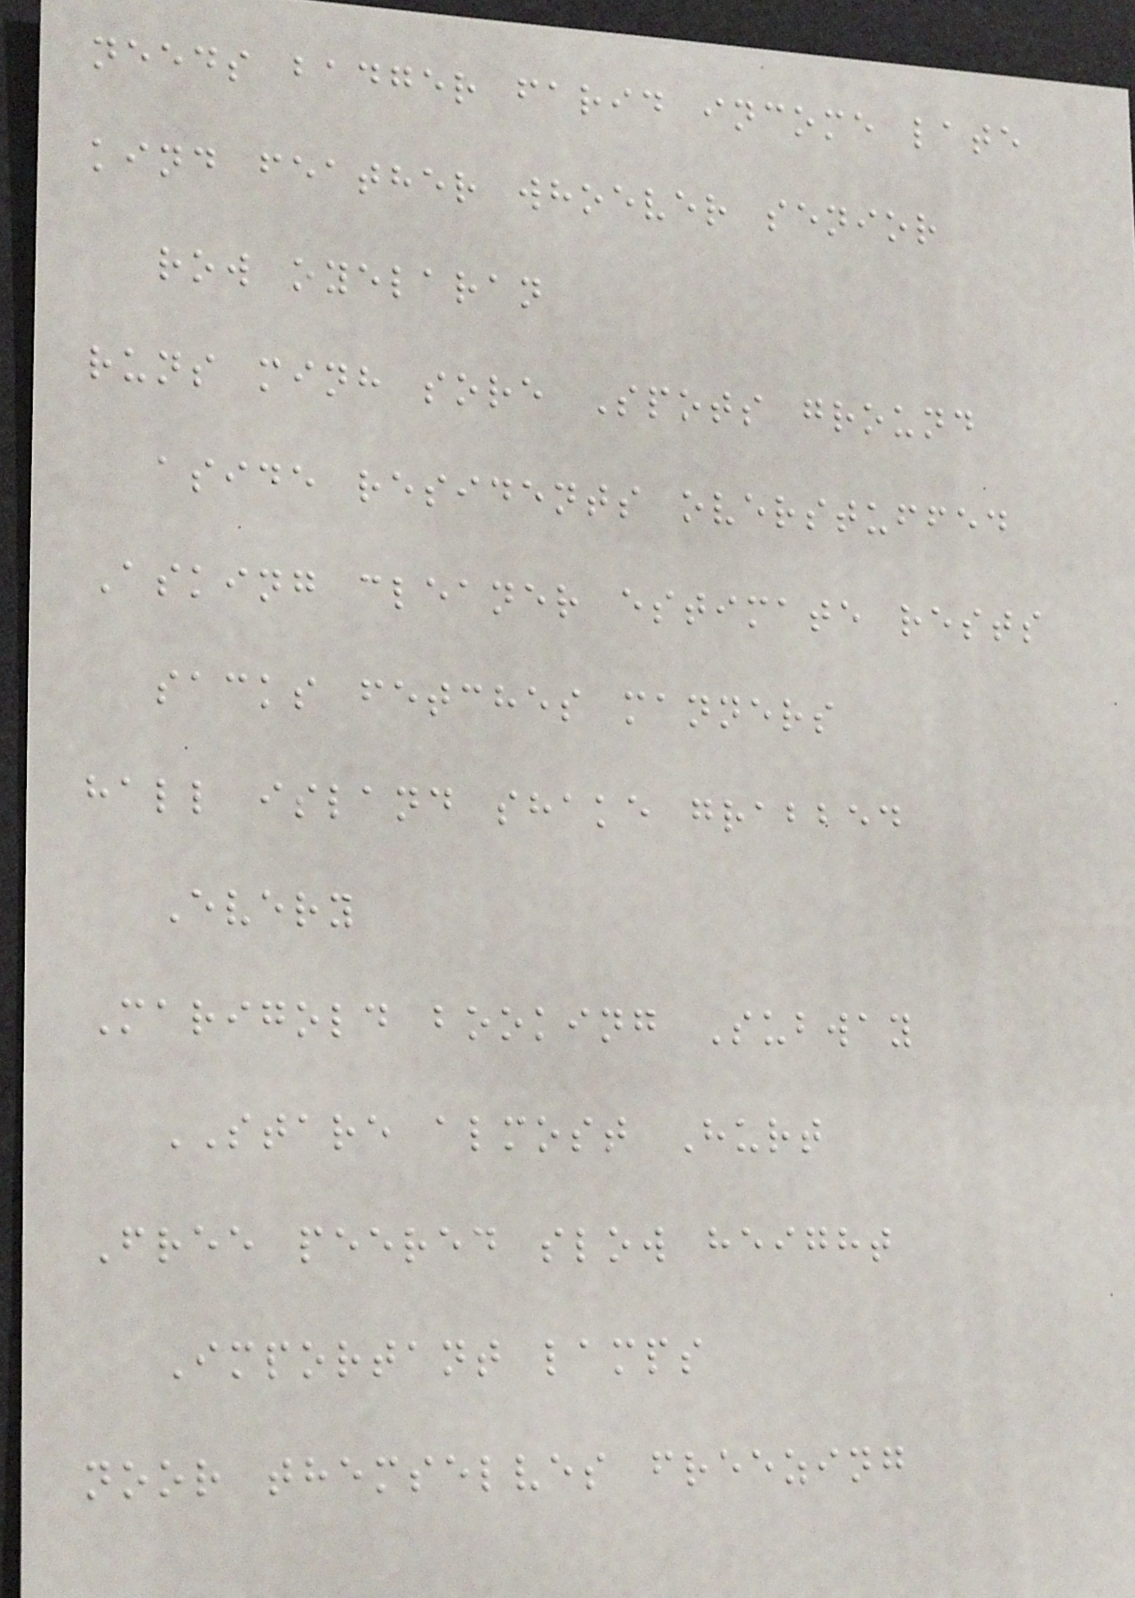needs badger farid income late
kind feather whoever senior
row oyelaran
runs minh sore Spots ground
aside residents overstuffed
Asking cleaner estimate rests
sacks fetches manners
hall island shake grabbed
Every
Marigold booking Subway
STARE almost Hurt
Free peered slow height
Important lamps
noor themselves freezing
